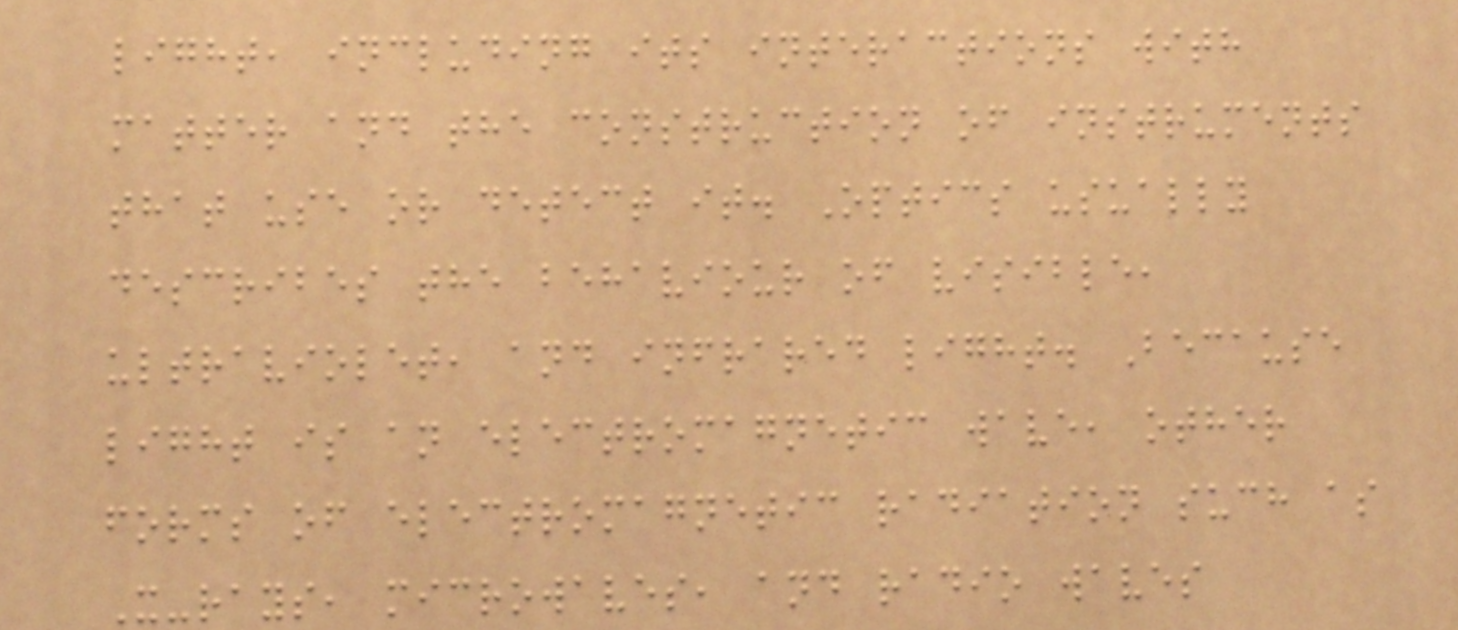light, including its interactions with
matter and the construction of instruments
that use or detect it. Optics usually
describes the behaviour of visible,
ultraviolet, and infrared light. Because
light is an electromagnetic wave, other
forms of electromagnetic radiation such as
X-rays, microwaves, and radio waves
